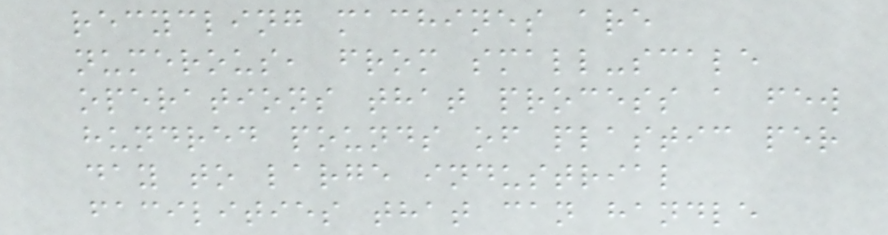recycling machines are
numerous, from small-scale
operations that process a few
hundred pounds of plastic per
day to large industrial
facilities that can handle
